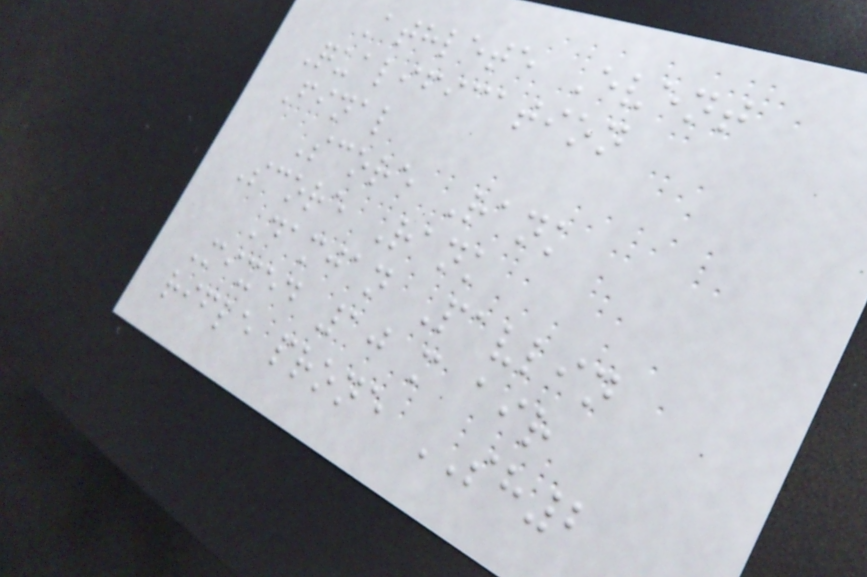Athlete Event
Qualification
Final
Score Rank
Score Rank
Damjan Pavlin
Mixed 10 m air
rifle prone SH2
